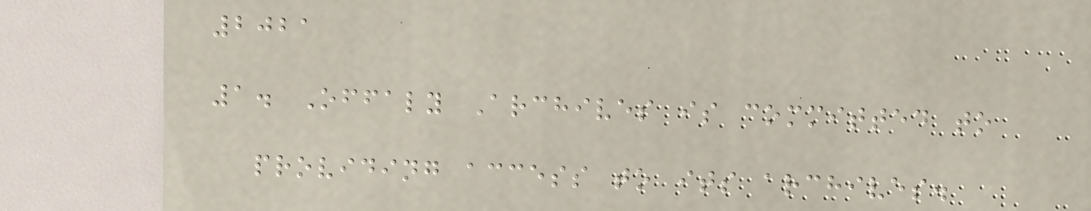2021
1. Offaly Archives is committed to
providing access to its archives.
